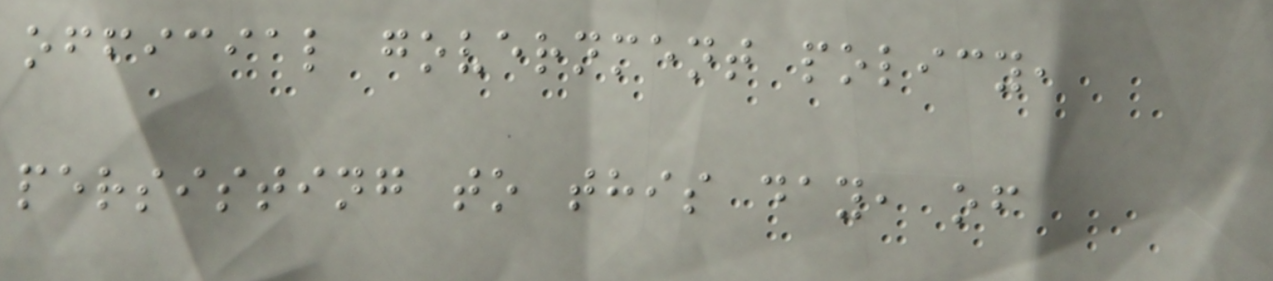official government policy,
persisting to this day, of
